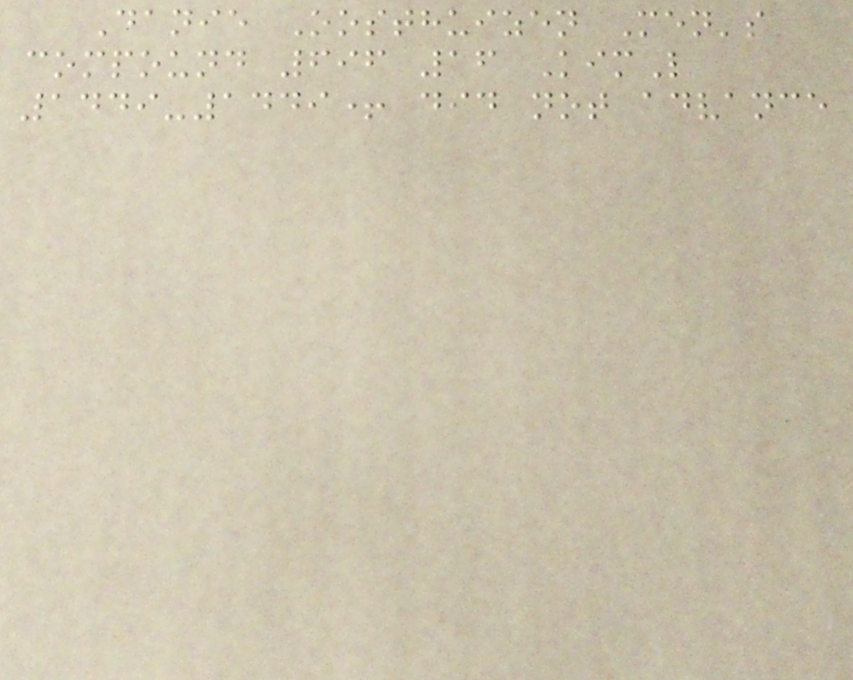Danie Oosthuizen Men's
compound 696 16 KimL
1449-1449+ did not advance
